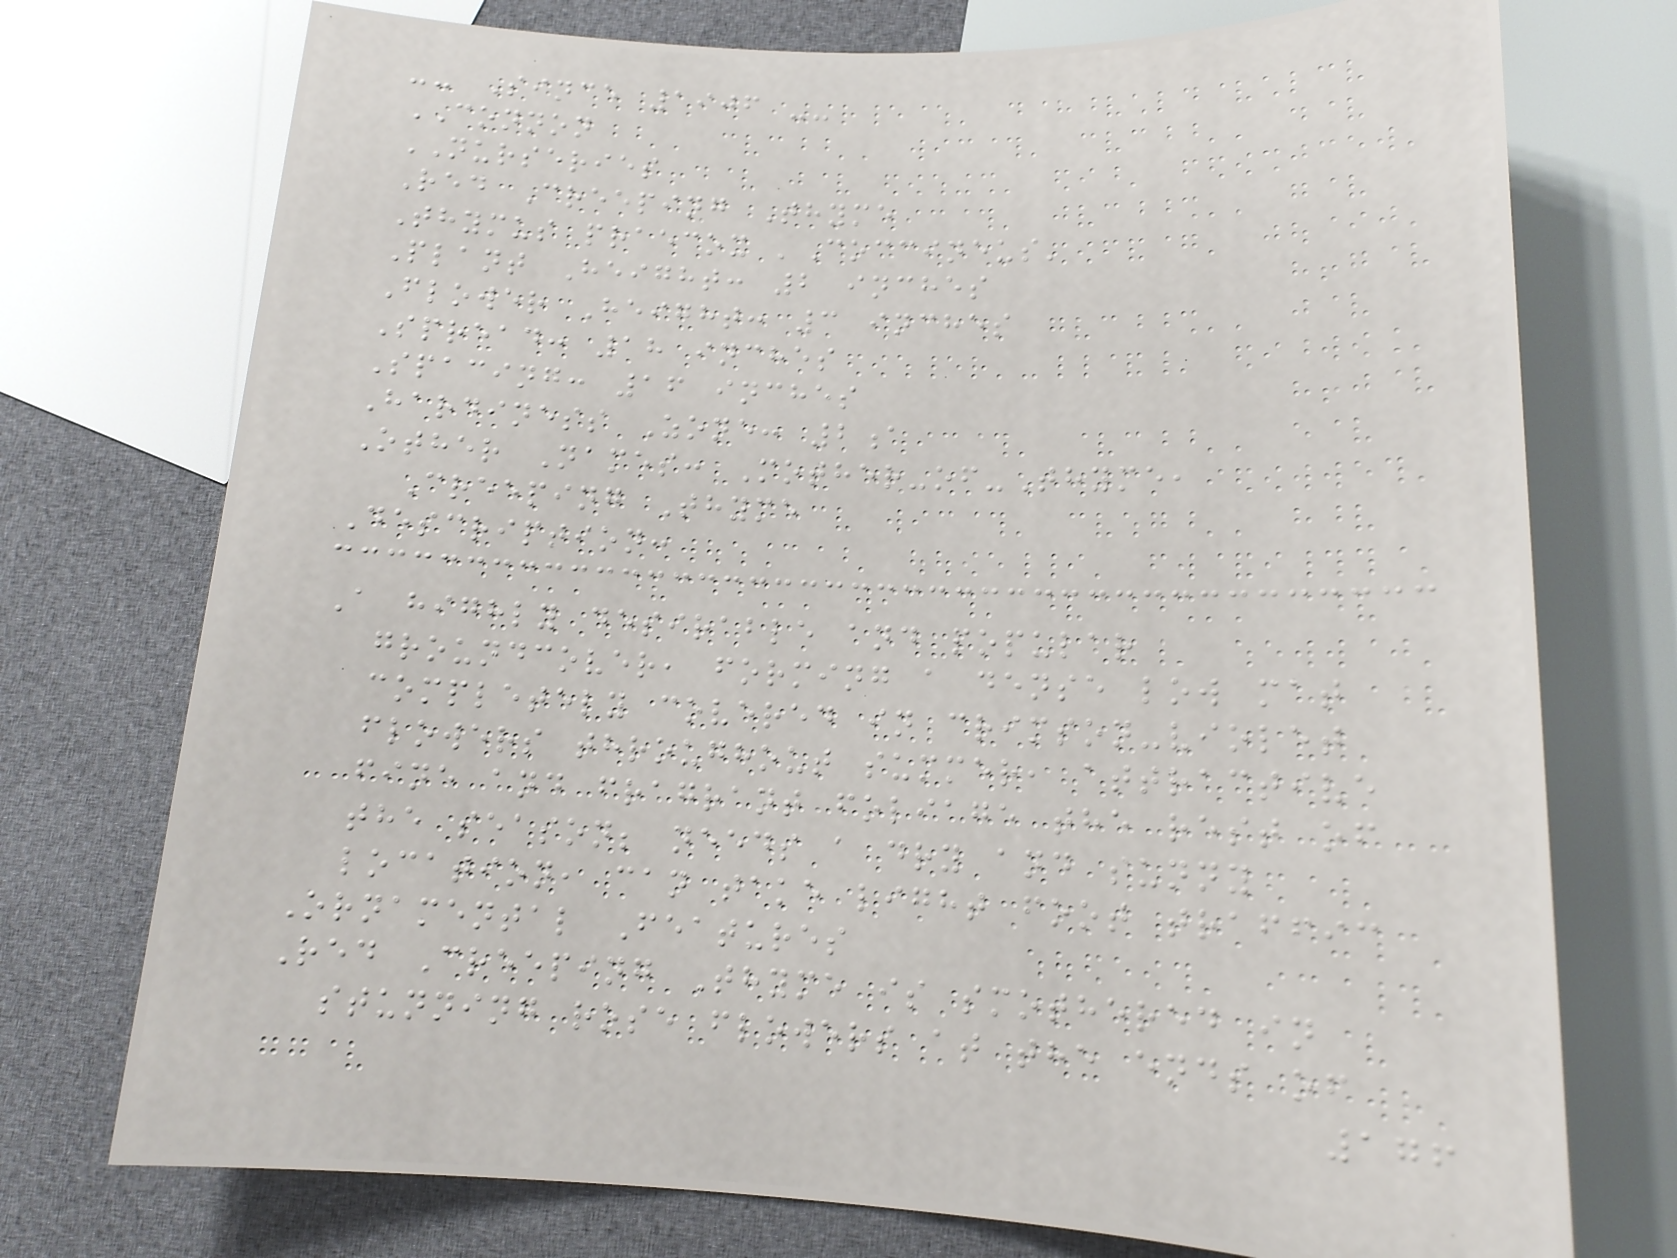-- Since 1906 --
CONNON
NURSERIES
Red Creeping Thyme
Thymus praecox 'Coccineus'
Plant Height: 2 inches
Flower Height: 3 inches
Spread: 18 inches
Spacing: 16 inches
Hardiness Zone: 2a
Other Names: Mother-of-Thyme,
Creeping Thyme
Description:
A highly desirable and popular
groundcover, forming a dense low mat
completely covered in crimson-violet
flowers throughout summer, attractive
fine and fragrant foliage the rest of
the season; needs a dry and sunny
location, can take light foot traffic
Ornamental Features
Red Creeping Thyme is smothered in
stunning rose flowers at the ends of
176
